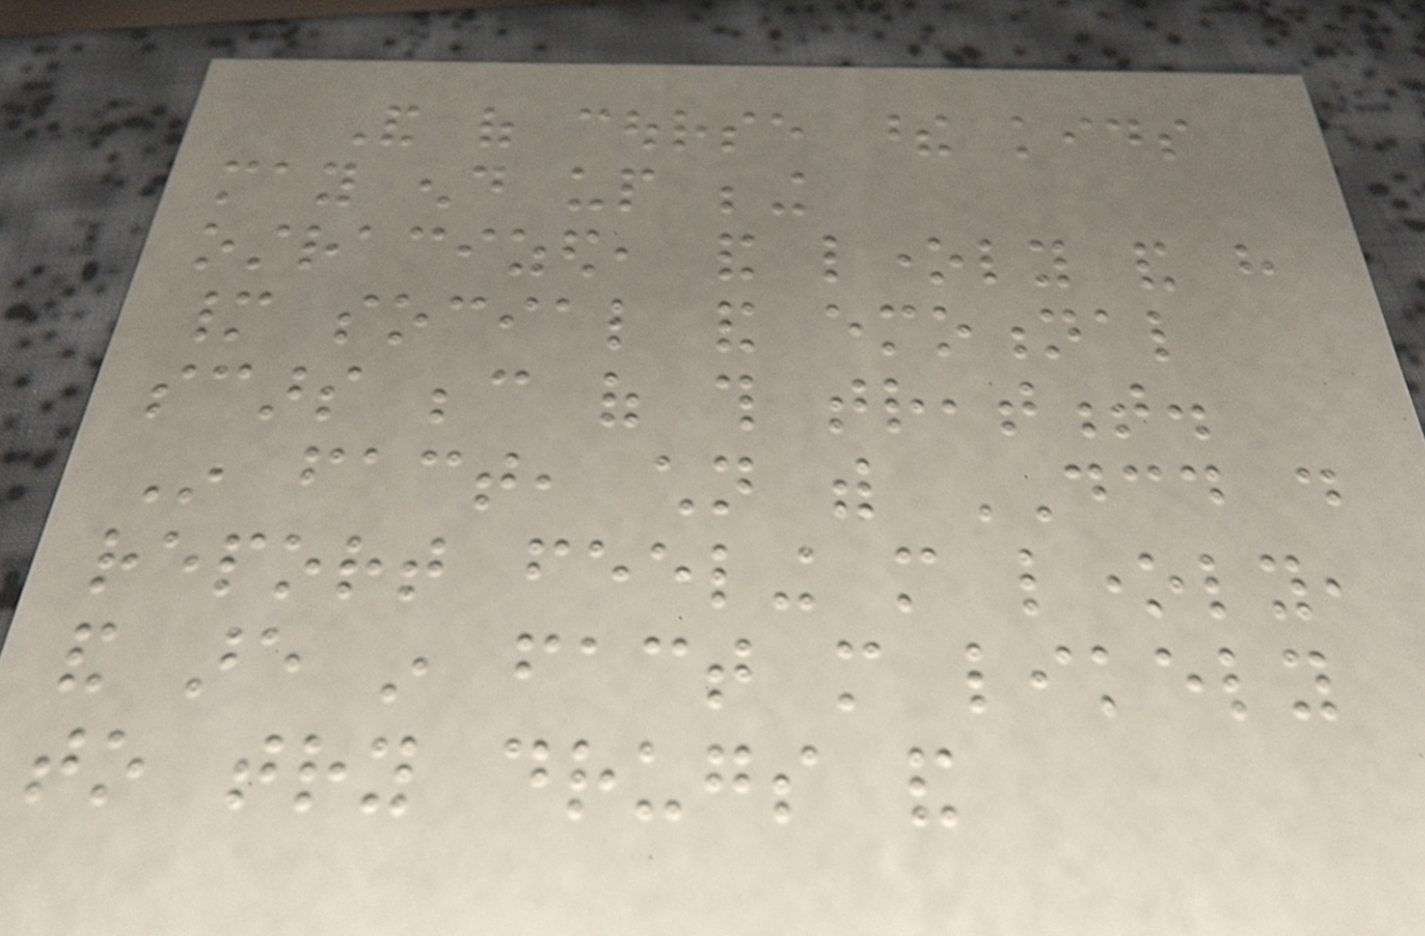And of course these kids
may end up being
ostracized, and lonely and have
many social and emotional
scars because of this treatment.
In fact, children with DCD do
report feeling more lonely,
and are in fact more likely
to try drugs and
